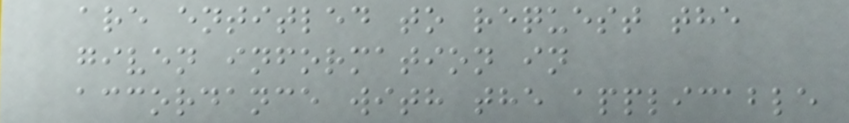are entitled to request the
given information in
accordance with the applicable
